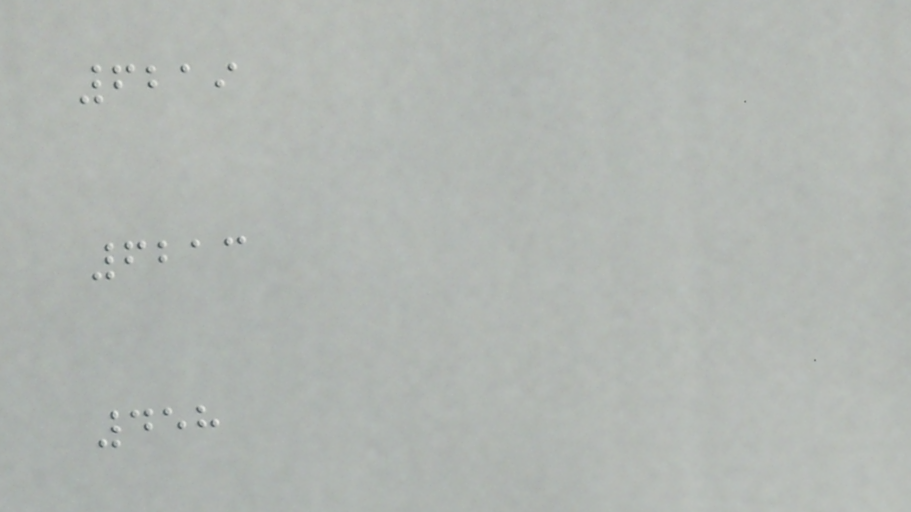6219
6213
458
